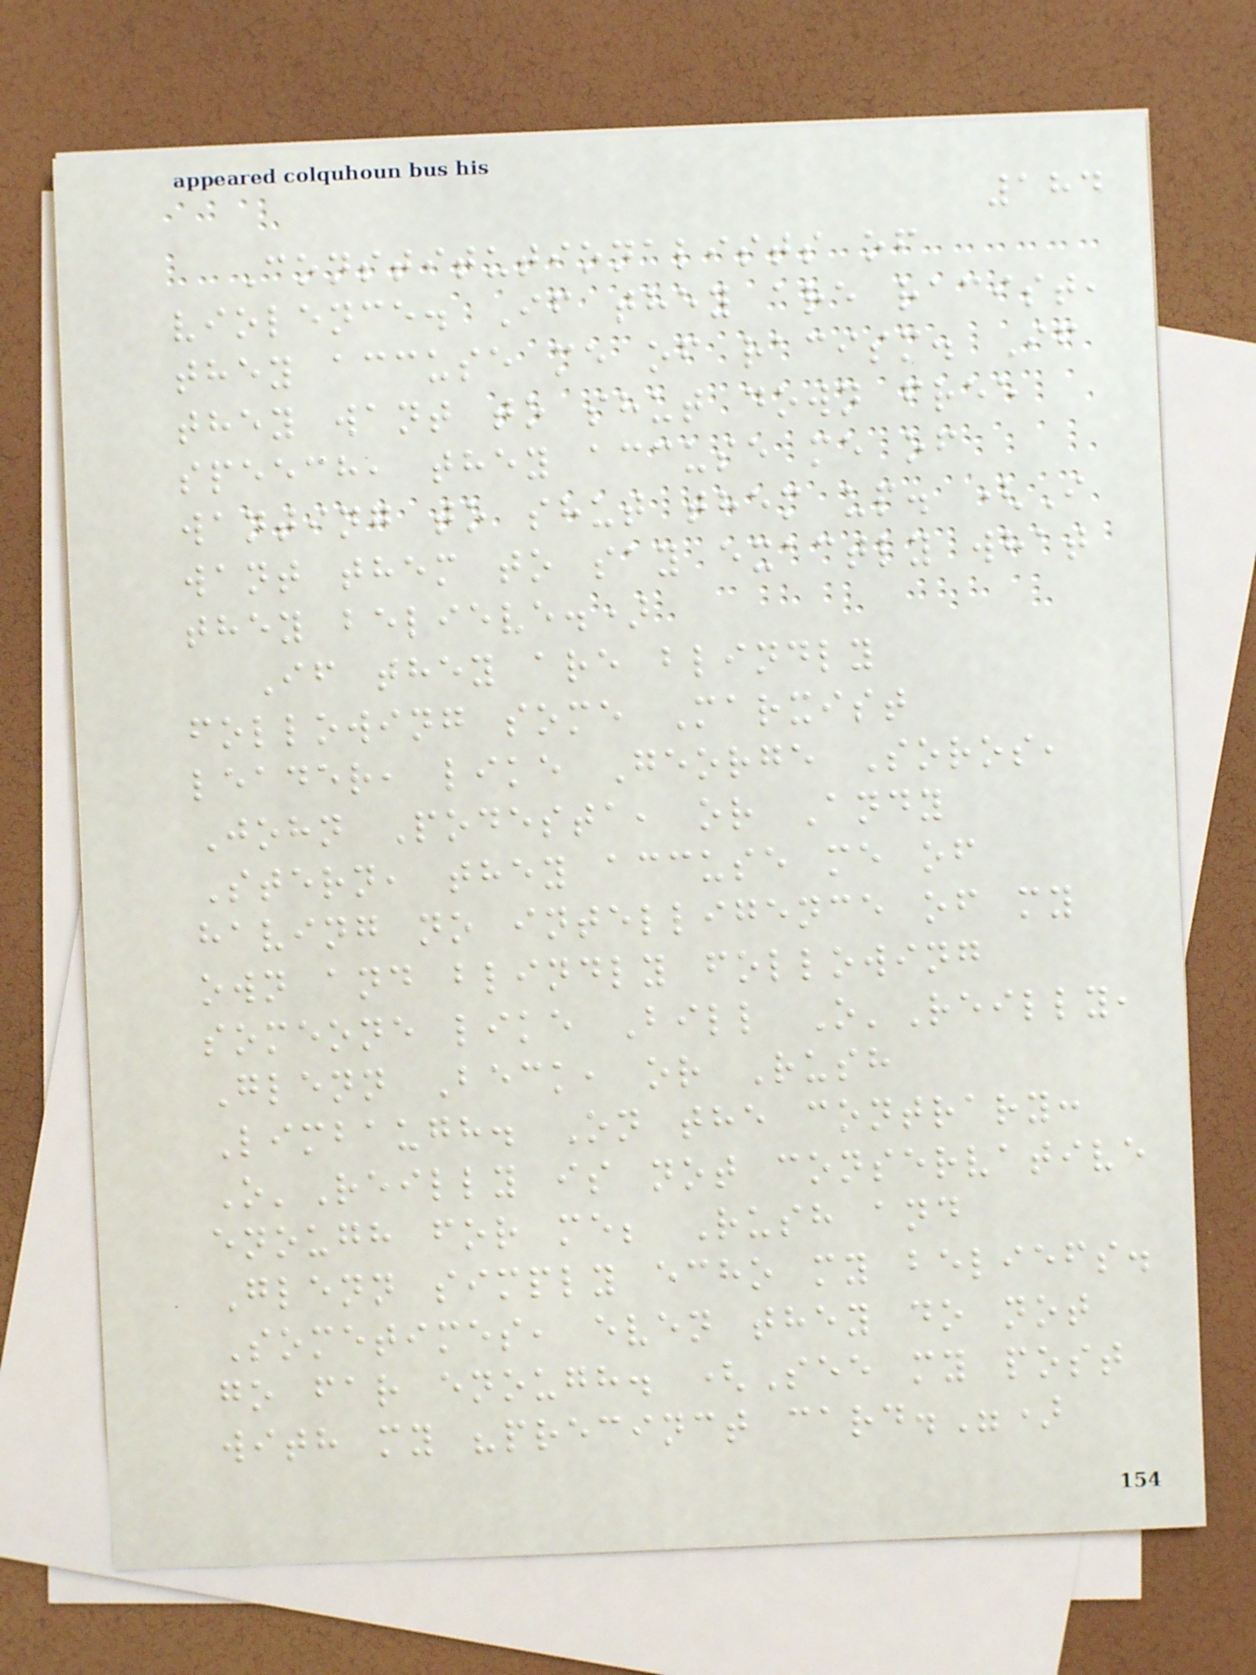184
Constitutionalists of
violence. If they are racist,
they accuse me of racism. If
they want to shut down free
speech, they accuse me of
wanting to shut them up. (I
want them to say exactly what
they believe.)
If they are blindly
following some Marxist
leader, like George Soros,
John Podesta, or Andy
Stern, they accuse me of
having no intelligence of my
own and blindly following
someone like Bill O'Reilly,
Glenn Beck, or Rush
Limbaugh. On the contrary:
O'Reilly is not conservative
enough for me; Rush and
Glenn simply echo my beliefs.
Sometimes, even they do not
go far enough. (See my post
with my "precinct card.")
